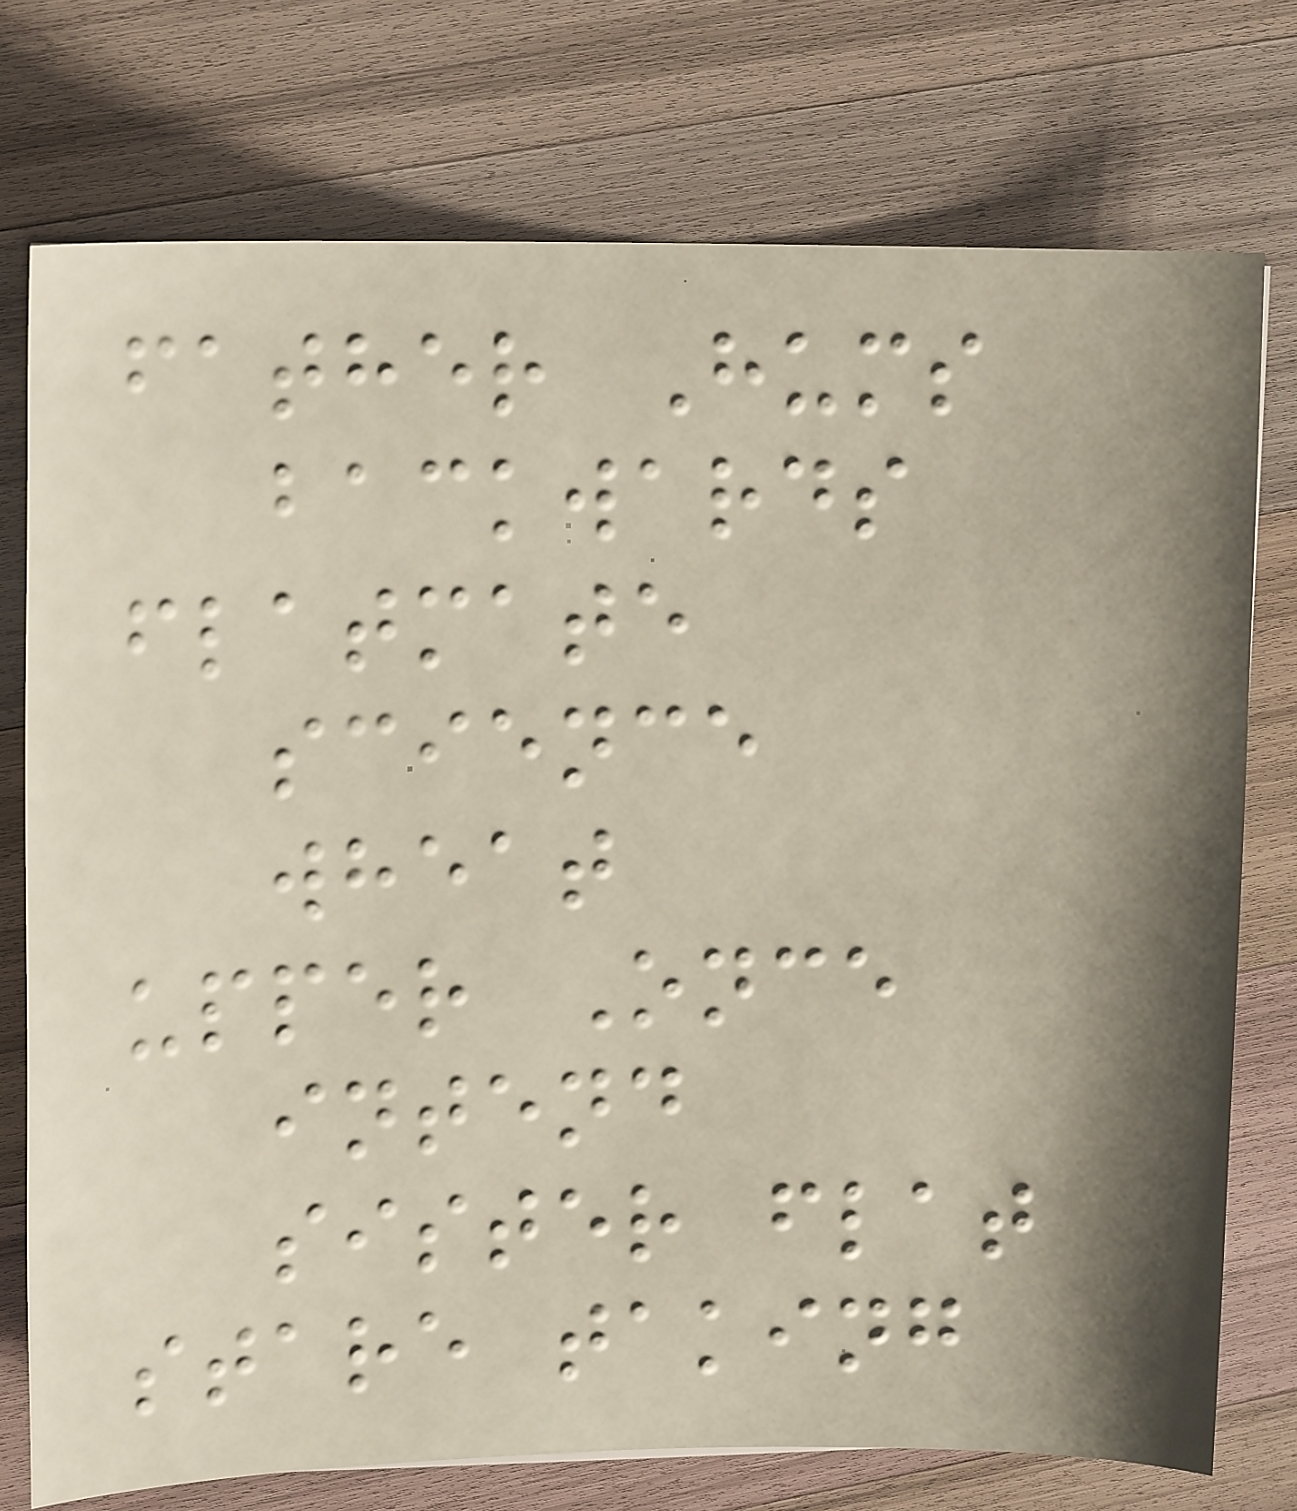father Hums
backwards
flatmate
science
wheat
upper Once
intend
sister flat
stare taking
